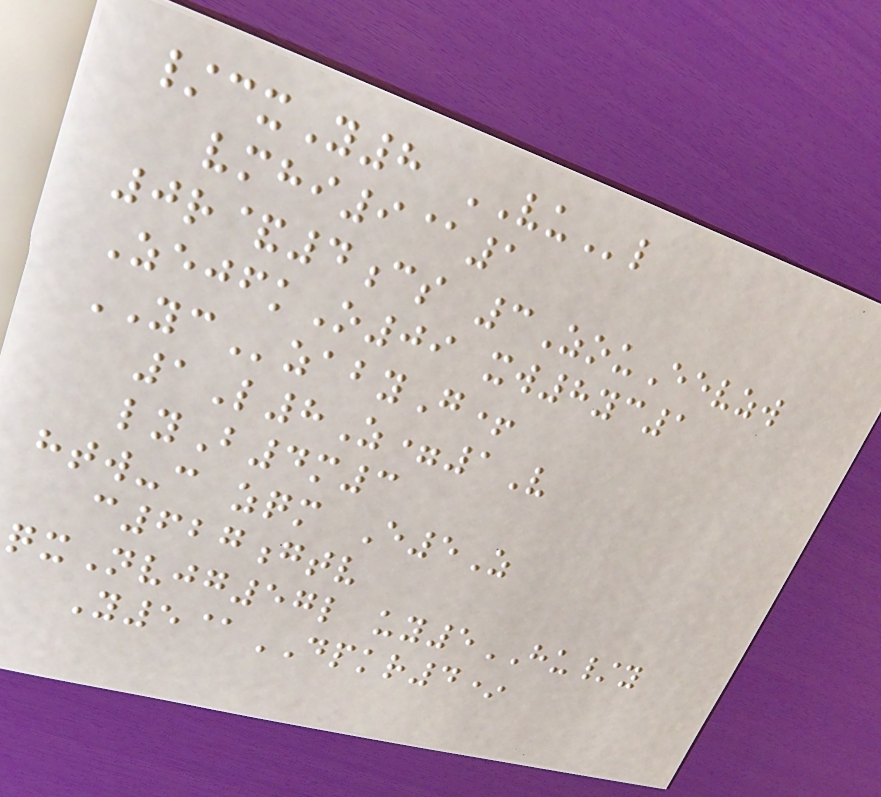/cxY8 VUl
vmhi9@1
0r&4cs 3ZouEevzw
ZejfkO09 xw8yc1
YCzabyG+
1L8Z=1V
lyB4m3
htw-c zqm E5Z
c627gtv
qxNvjg57l uy5HU/y
Y5@DPKR4*
